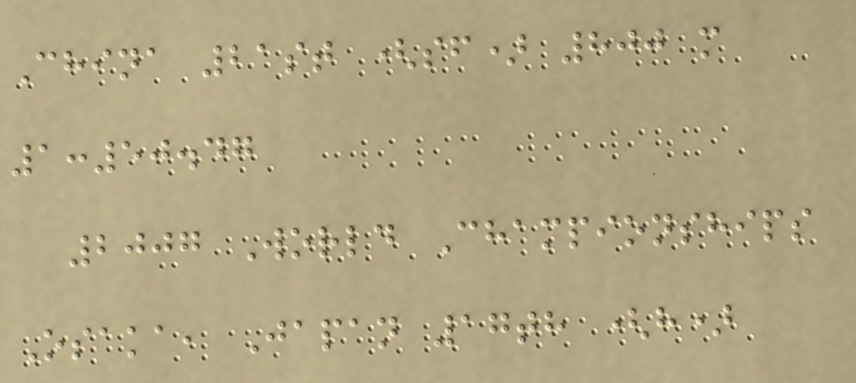China 21st (sf) 800 m
1:50.47
2007 World Championships
Osaka, Japan 17th (h)
